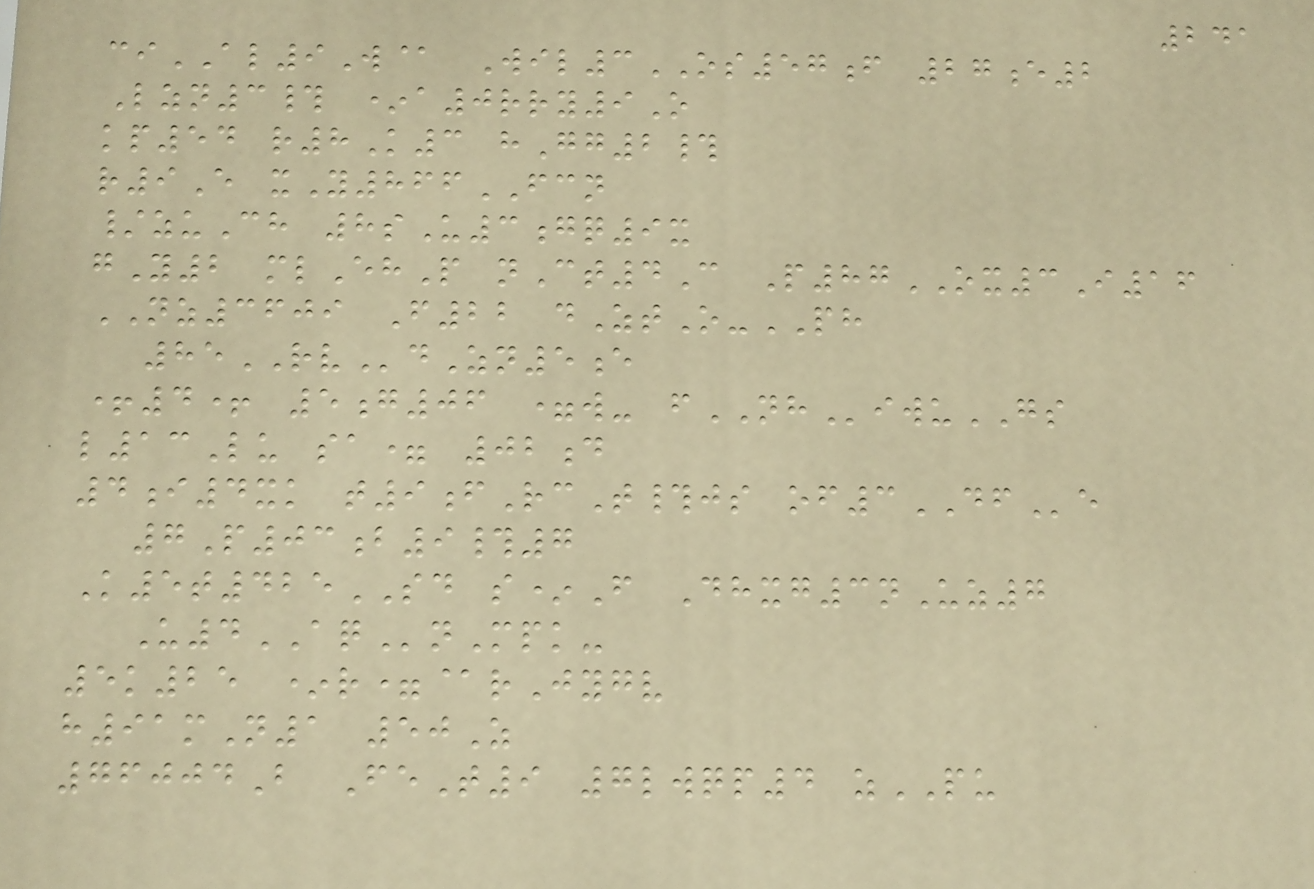241
ciAL9W@ Wil3OS57f 27e2
Lzn3# *a0rry9O
kp54 r8K3 hGg2#
r9E xY866FCN
/zuCh 8sU3gq9x
gY2 mlEhP nCt4C P87OX3I16
NZ3609 F22 dZtO-PH
85RVdZn5e
+4+ 5g06 =w- fNHiwuGS
l13Lu sa= 02d
4i4xk t9fRcT#js of3DFe
7P03b9#7
K5t425SD s*F Dhxg3nUz7
U4AQnMpk-
5k25 *r=@rJygv
h91mN1 50Z
76004B FeT9 7lwqp4 zPU
